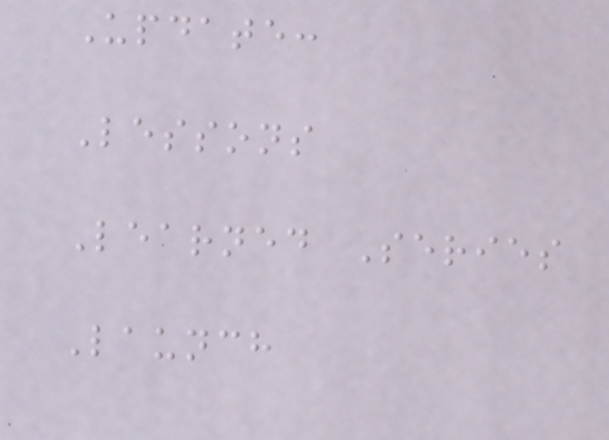Update:
Lessons
Learned Series
Launch
